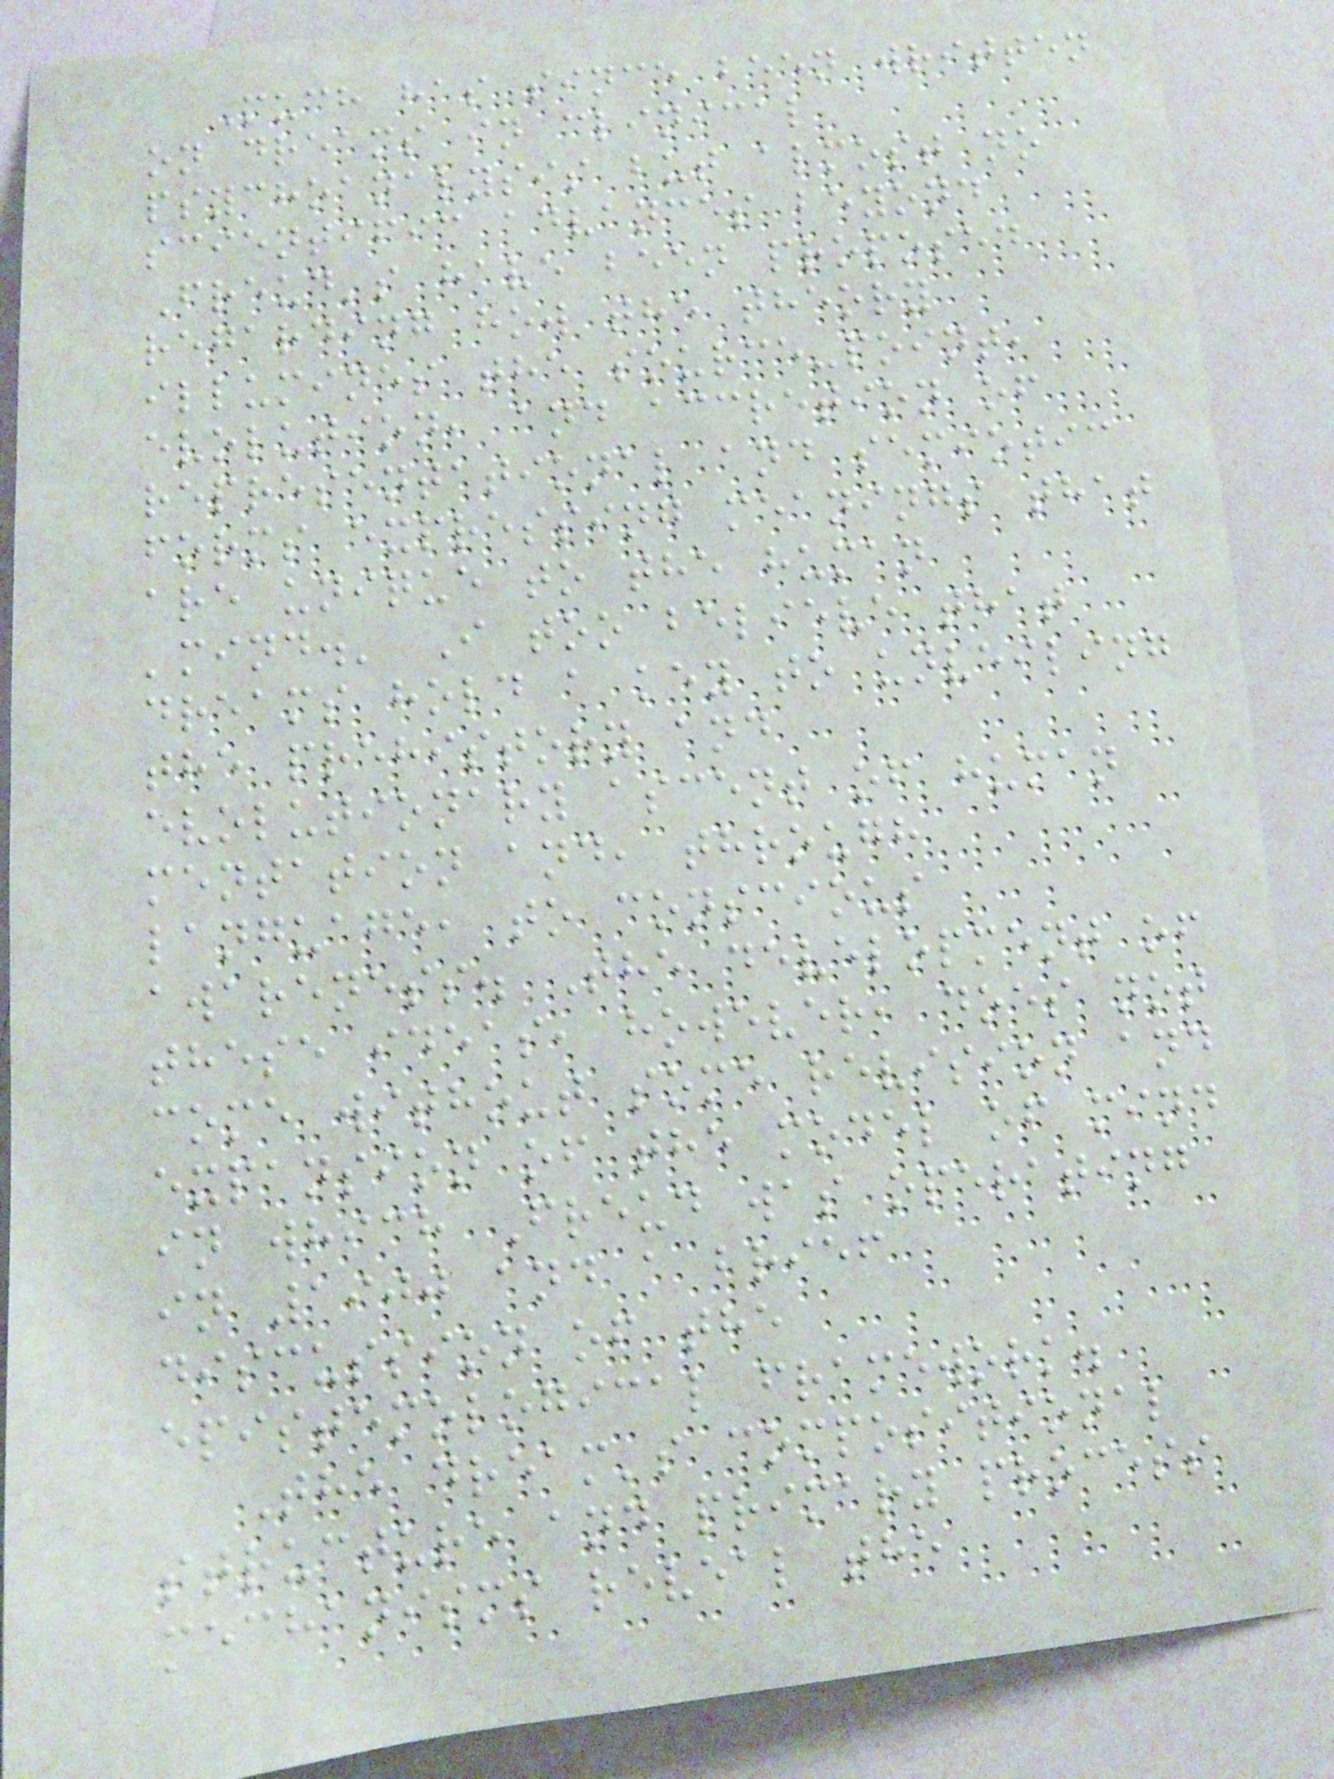Much has since been written
on dreams in clinical
psychoanalysis but almost no
scientific advances beyond
Freud's have been proposed
regarding how the theory
illumines the source-point,
evolution, and accretion of
representational and semiotic
forms expressing meanings that
are unique to the human
'mind.' I too believe that
dreams hold a key to unveiling
the prehistory and
evolutionary ascent of human
mentation and, through
language, to conscious
awareness. The development of
these ideas, however, does not
come without some revision and
expansion of the model of mind
in which Freud was operating
in 1900 and a brief
discussion of the
epistemological framework.
The dream's compositional
structure and primary process
mechanisms reveal the
